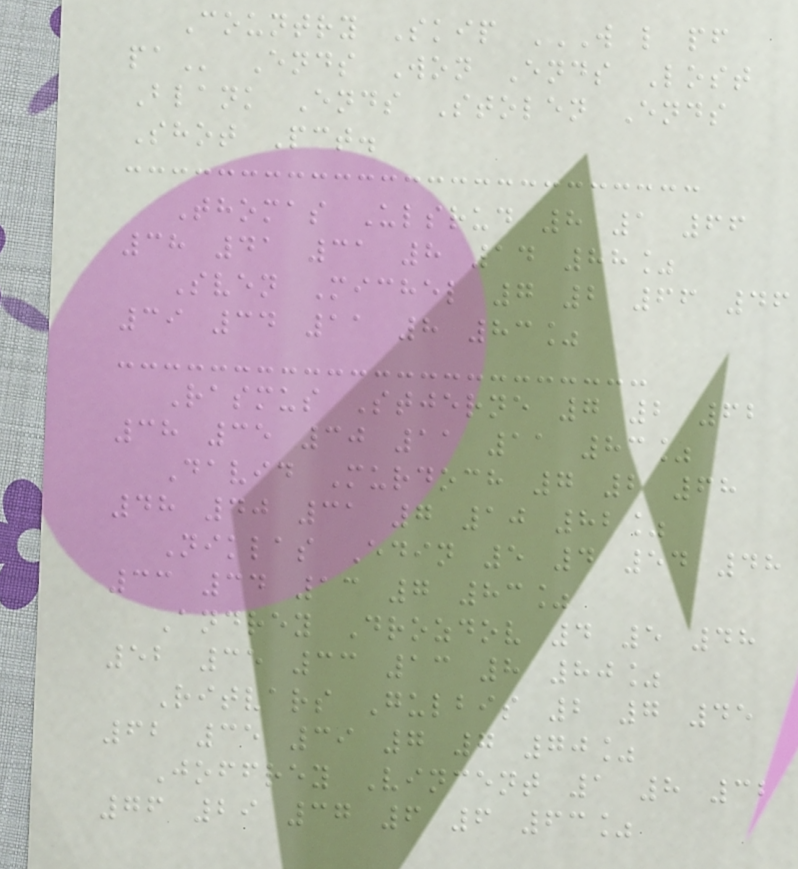Country Skip W L PF
PA Ends Won Ends Lost
Blank Ends Stolen Ends
Shot Pct.
Thomas Ulsrud 8 1 66
38 41 31 8 14 88%
Sven Michel 7 2 66 46
39 34 11 8 83%
Rasmus Stjerne 7 2 62
38 35 30 11 11 83%
David Murdoch 7 2 68
48 40 31 7 10 82%
Niklas Edin 5 4 54 48
33 34 13 7 83%
Andrey Drozdov 4 5 48
52 35 33 13 8 80%
Ritvars Gulbis 2 7 45
62 35 39 7 7 70%
Joffrey Vincent 1 8 32
76 29 37 6 6 63%
